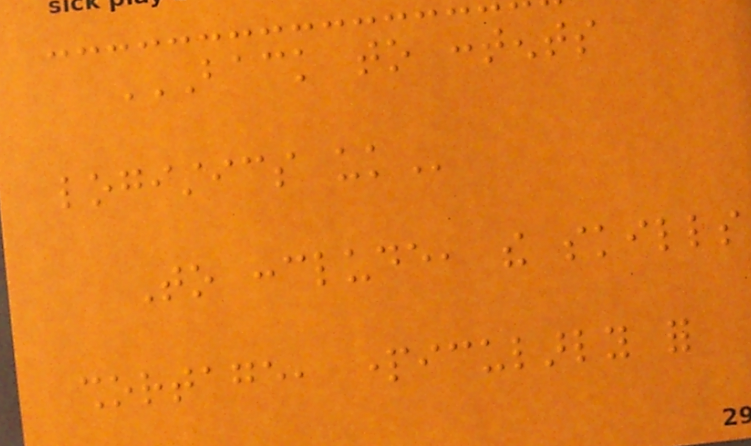BACK TO CONTENTS
LOGISTICS UK
To conclude, the skills
shortage, particularly for
